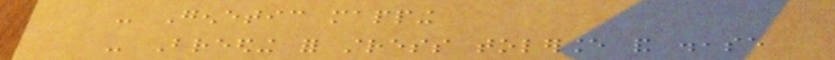- Genetic mapping
- Breeding for stress tolerance and disease
